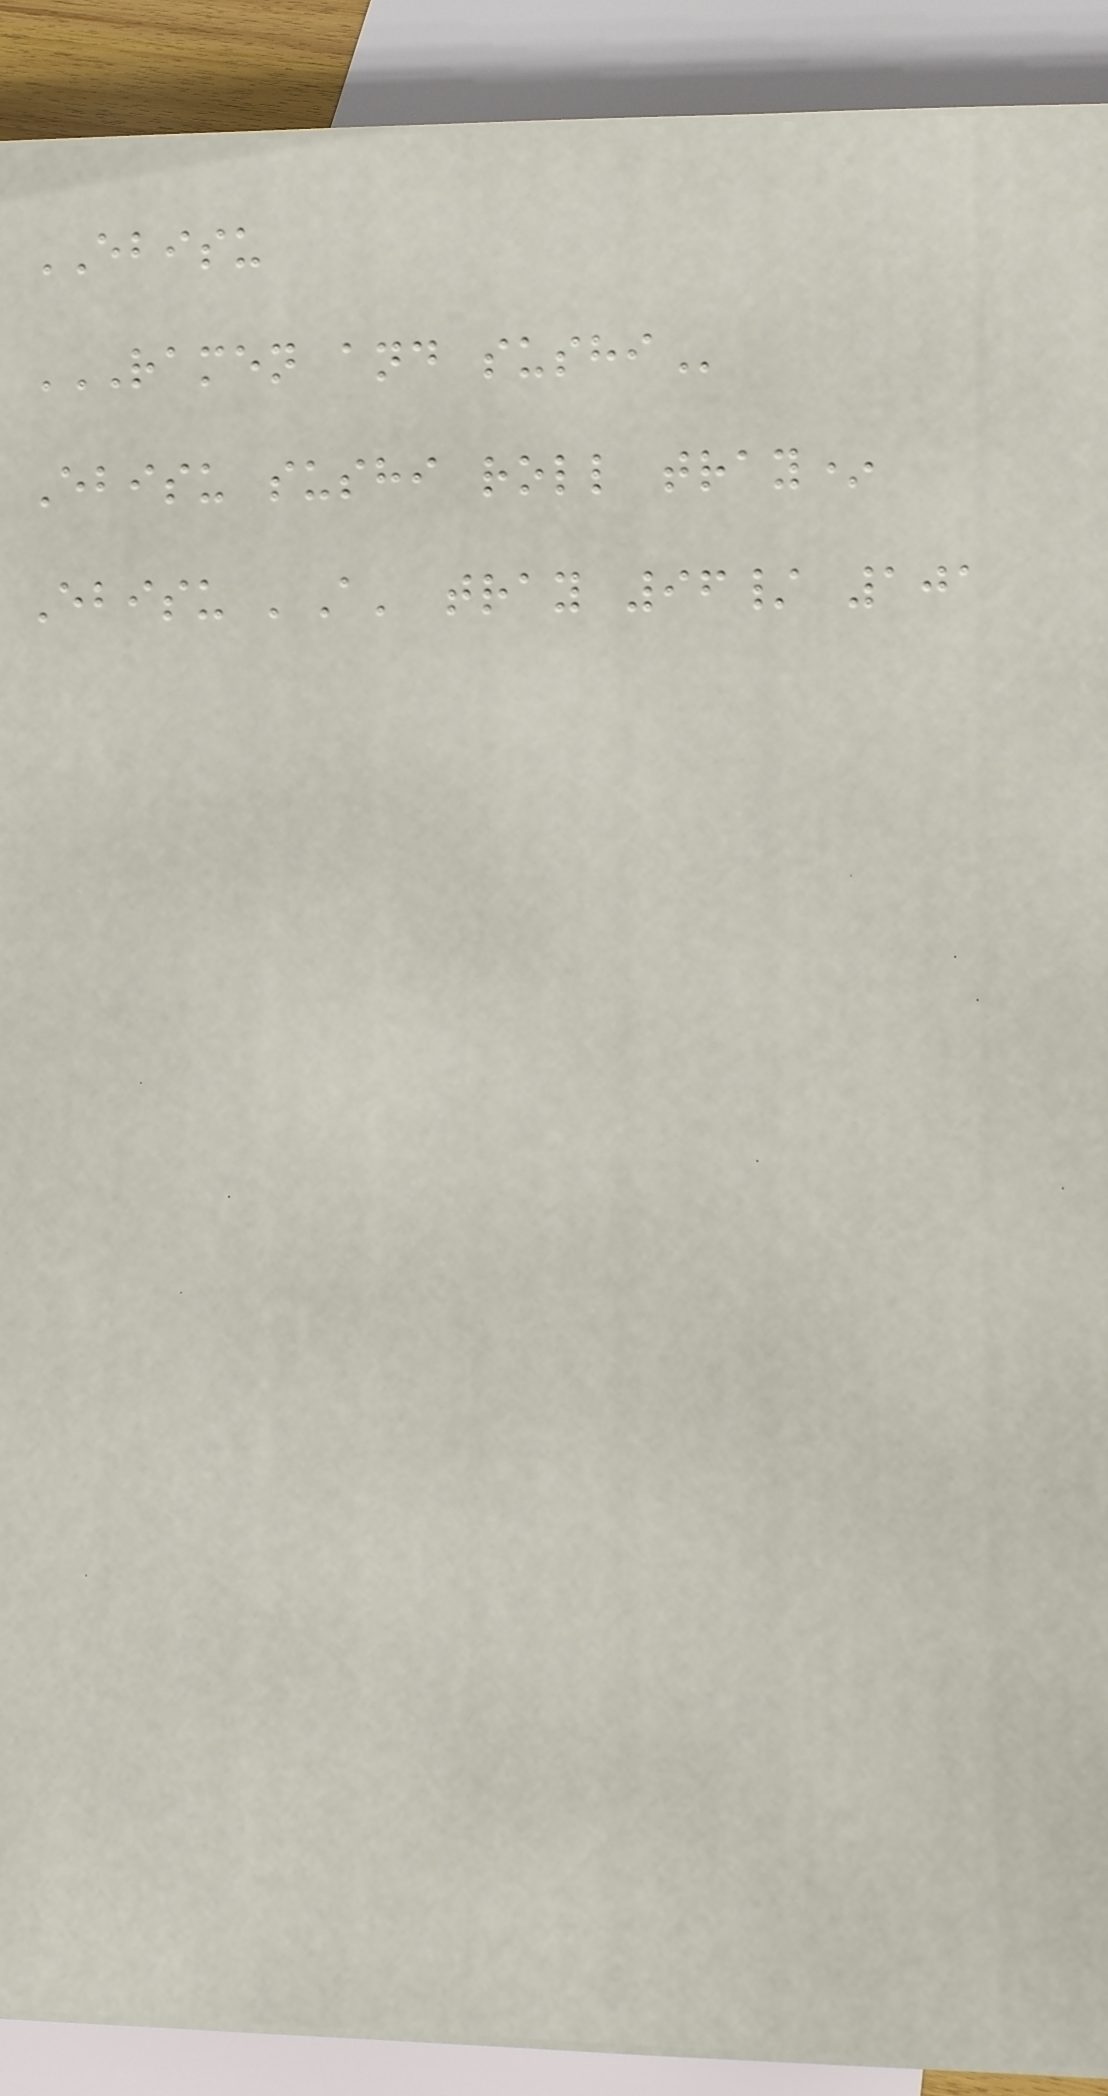EBISU
RAMEN AND SUSHI
Ebisu sushi roll tray*
Ebisu 'A' tray 96/ 101
